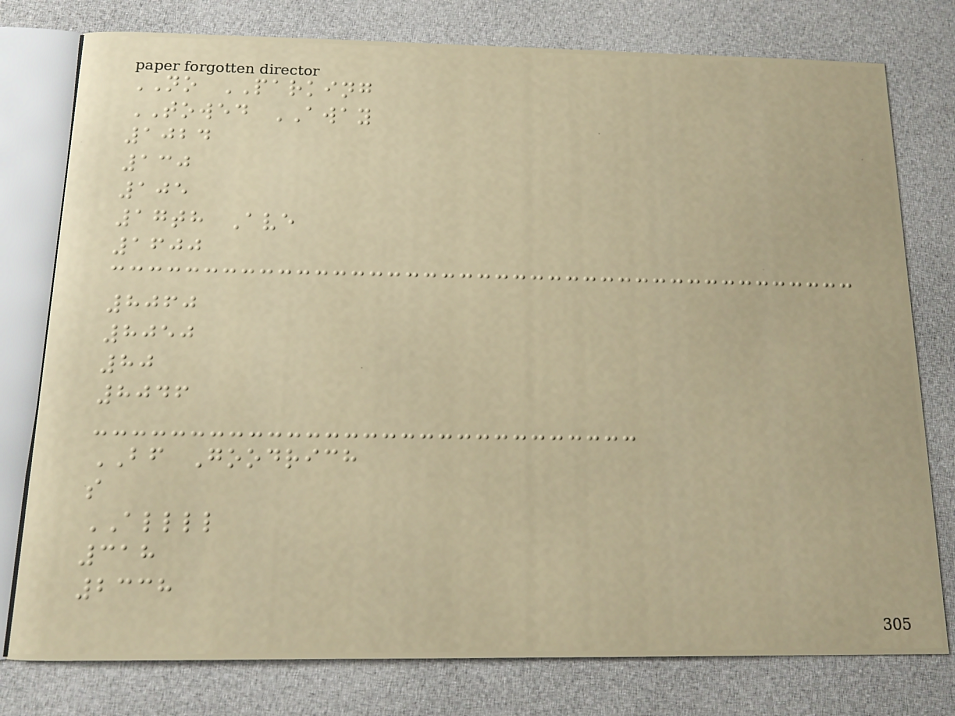NO PARKING
TOWED AWAY
1024
130
105
17th Ave
1600
8060
8050
80
8046
BF Goodrich
s
ALLLL
318
2338
